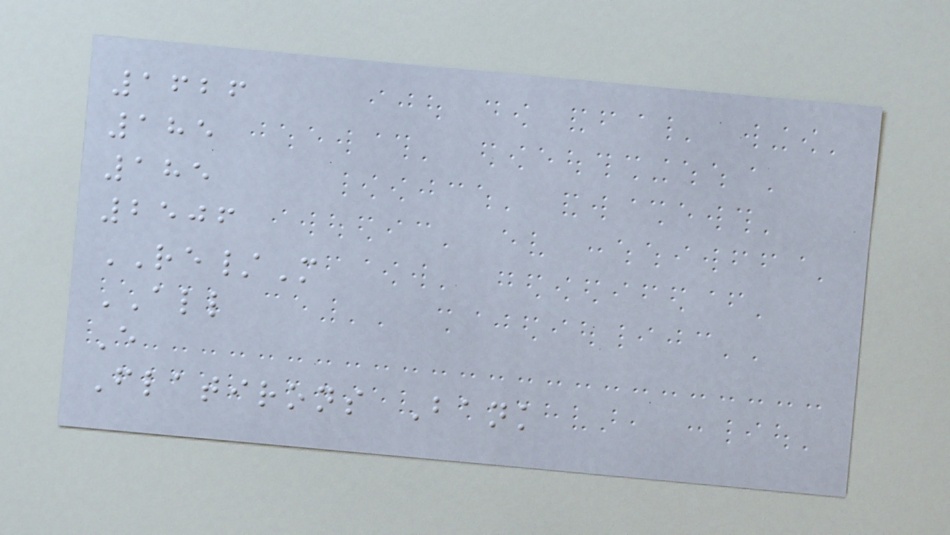1626
185
185
2506
RE/M
ALL
E
Flatirons Bank
